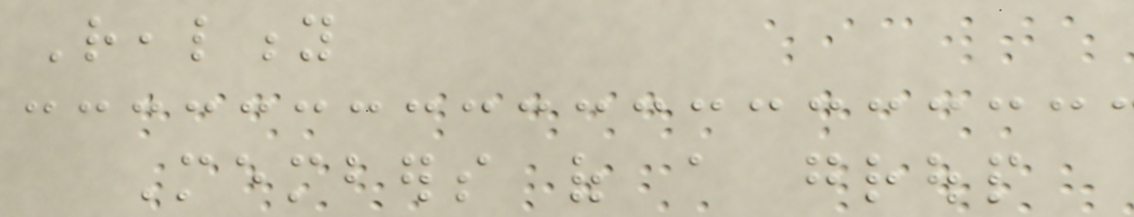Reality
Members of a group
